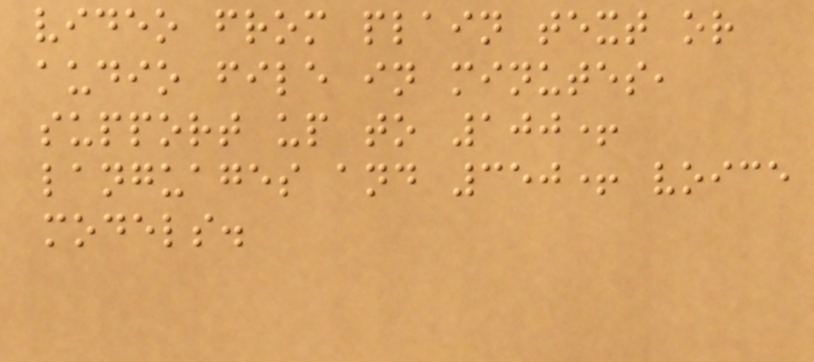video from plain text or
audio file in minutes,
support up to 100+
languages and 350+ voice
models.
